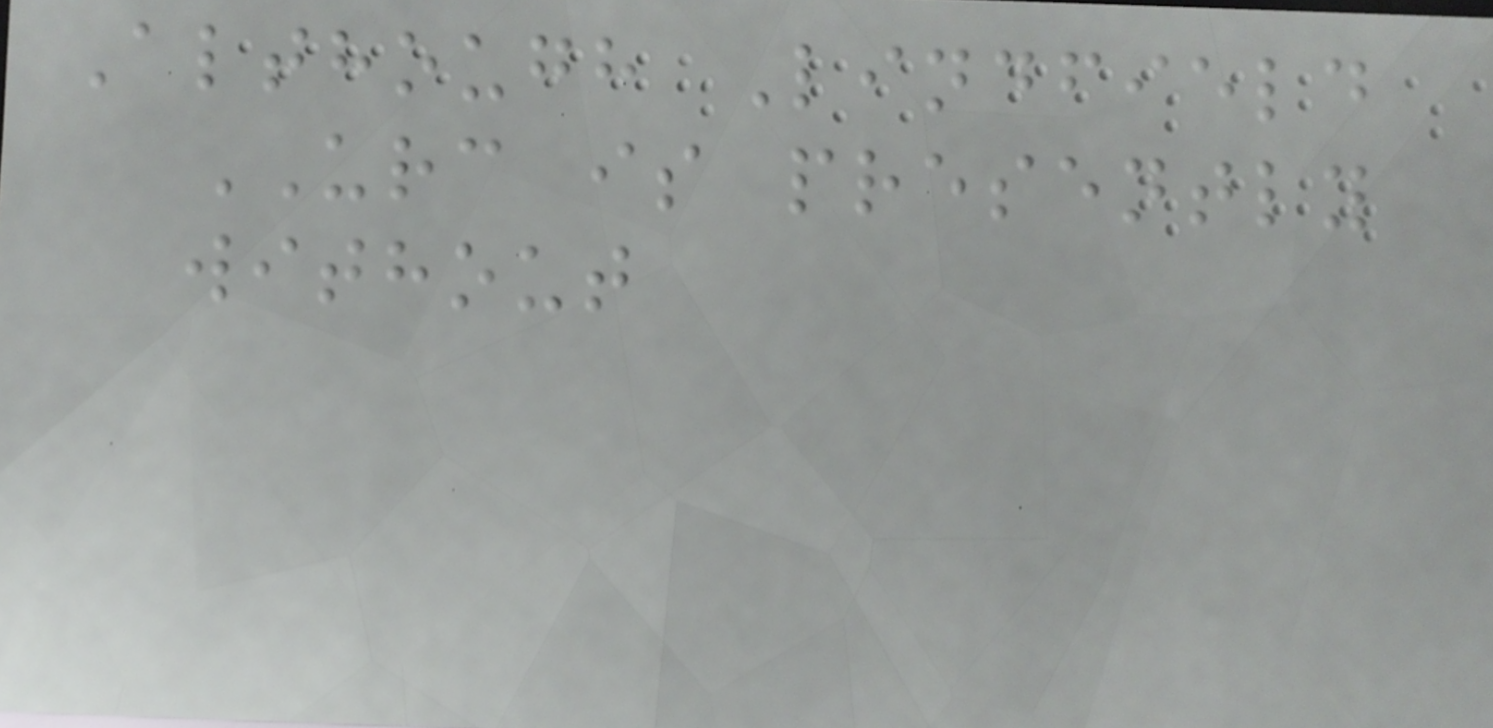Although Lindfield
URC is presently
without
